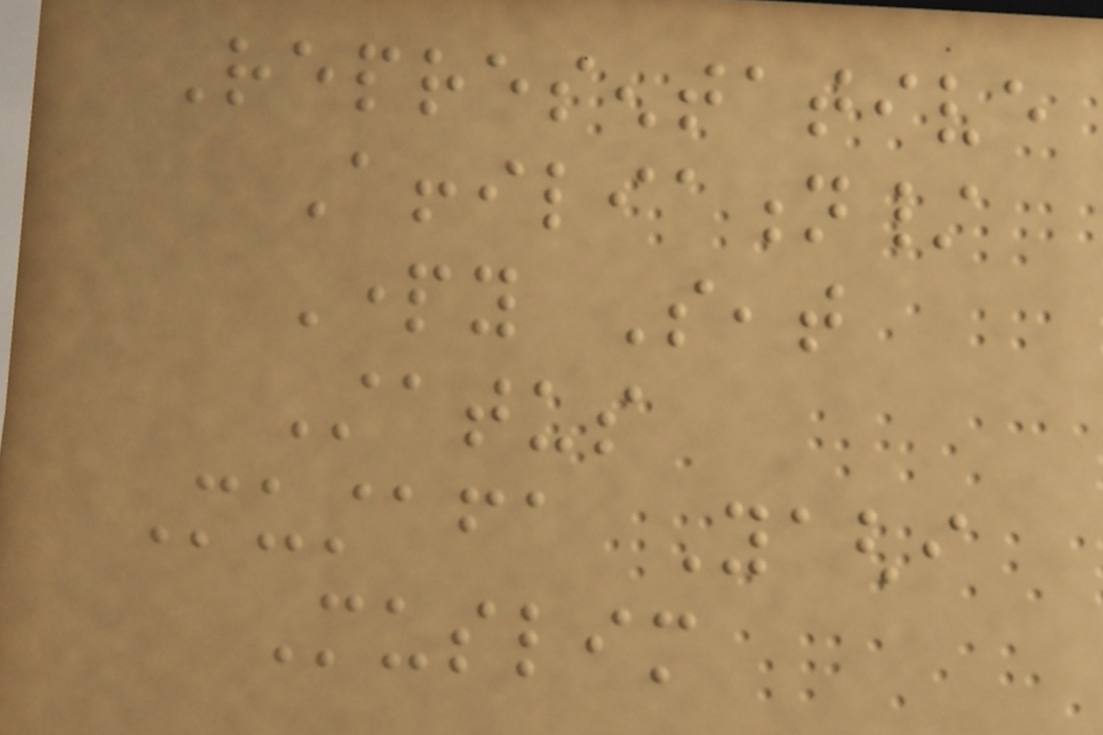Representative
Affiliation/
Party Seat
Status
Mustafa Yaghi
Muslim
